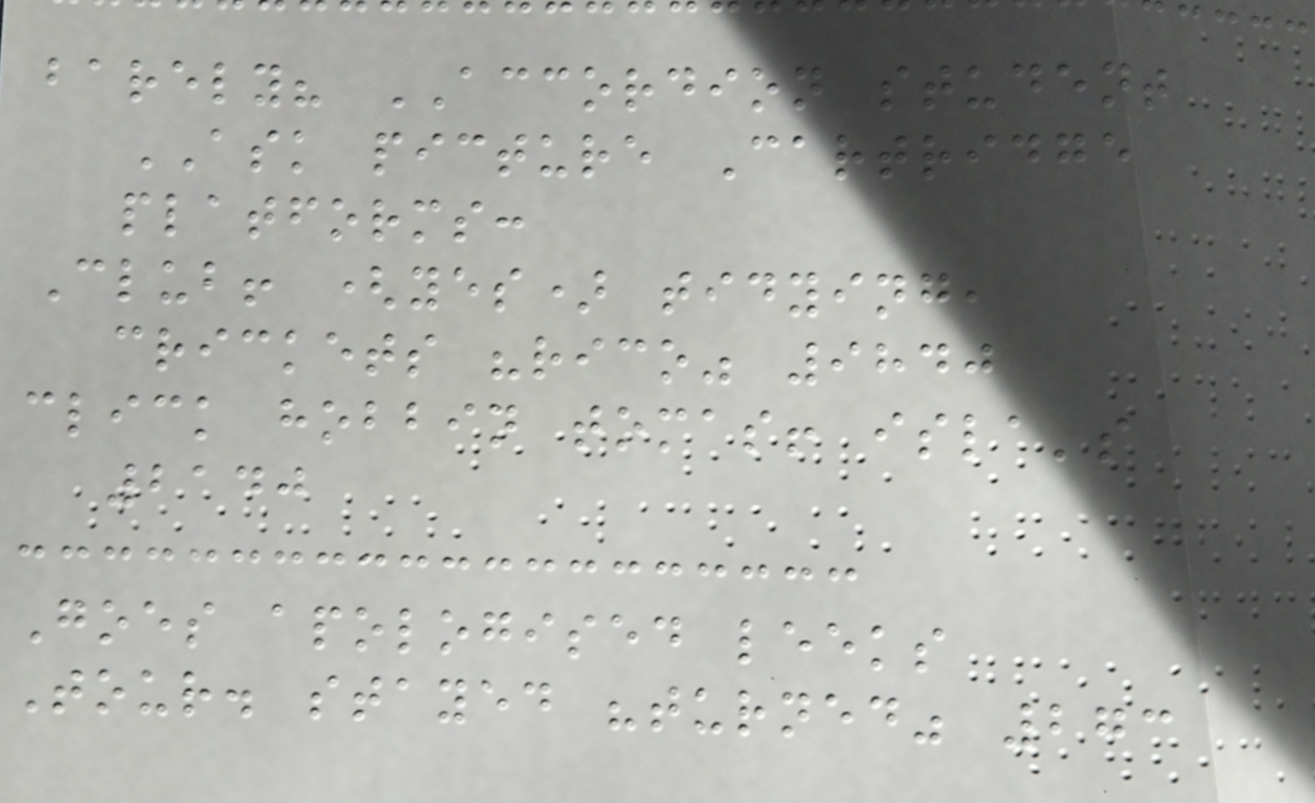barely? ACCORDION student
ASK picture Cartridge
platforms:
Club! (yes) tidying,
crickets "rico" 9840
click hobbin tomas! isla's
2140
Goes apologised leeks
Tour. stayed "turned" 273
